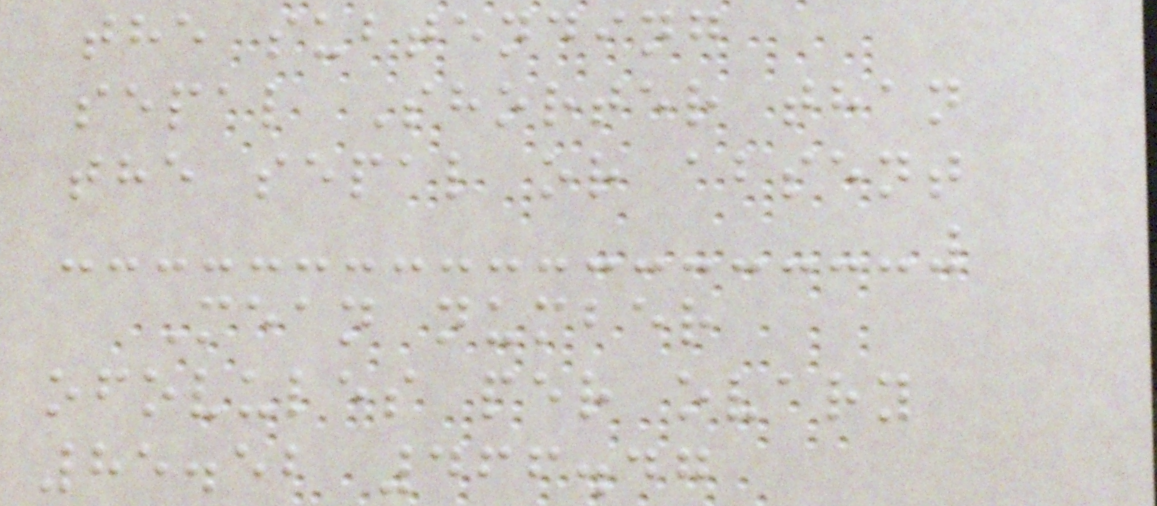the subtending
sepal Shorter than
the sepal or absent
Mean number
ofovules per ovary
85.52 466.47
